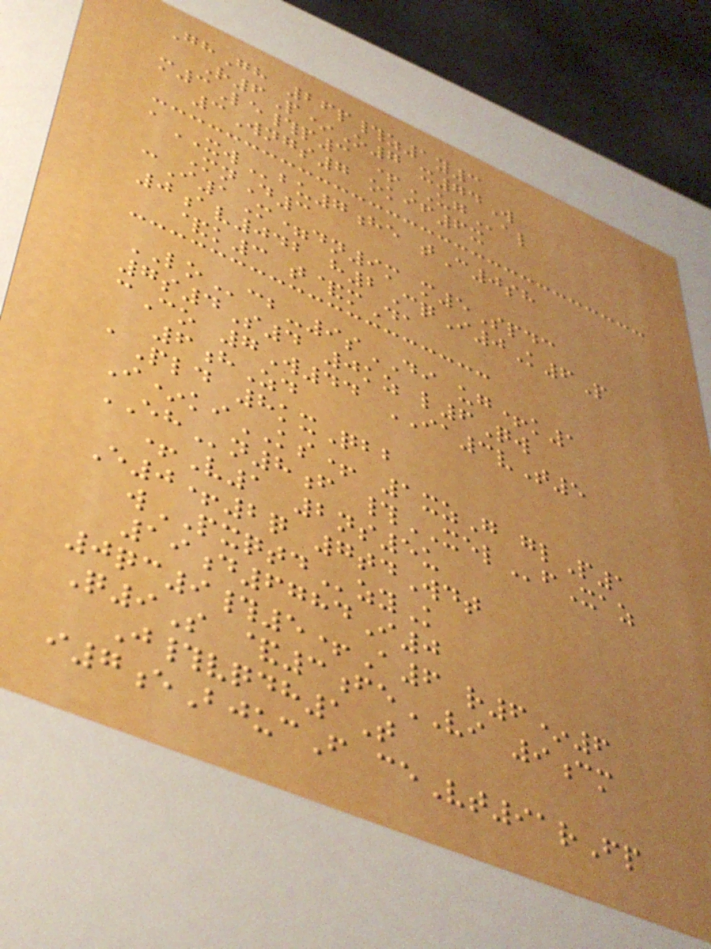GhGh 26p#z1y3
R6P*O7 x74W
m3Le#p3 +UGal
3Wngs7 okif6x
aXWbu7he tC0sh
MnD3
cI1M=dn9m m5Spdc
0av042 h2CqI0K6P
&k3 t&mDa
LOcb-9sDI ug+k1
7s4S4 0kz l6Qw
cCo 7W44 IA3vT5
6hZd
aPld 8kxQbb
I*kiKS+ 1xzG glP1
EHn8f #XELfXaz
+V1 2ns5u
E0+2q 7tdWdt
wPXQTDzyK
19d6784I0
0qc9#5+A6 r6*6
Q9S &3feVI 9cm
J#vqdh1T
i7eBjucF ceVt91rFp
